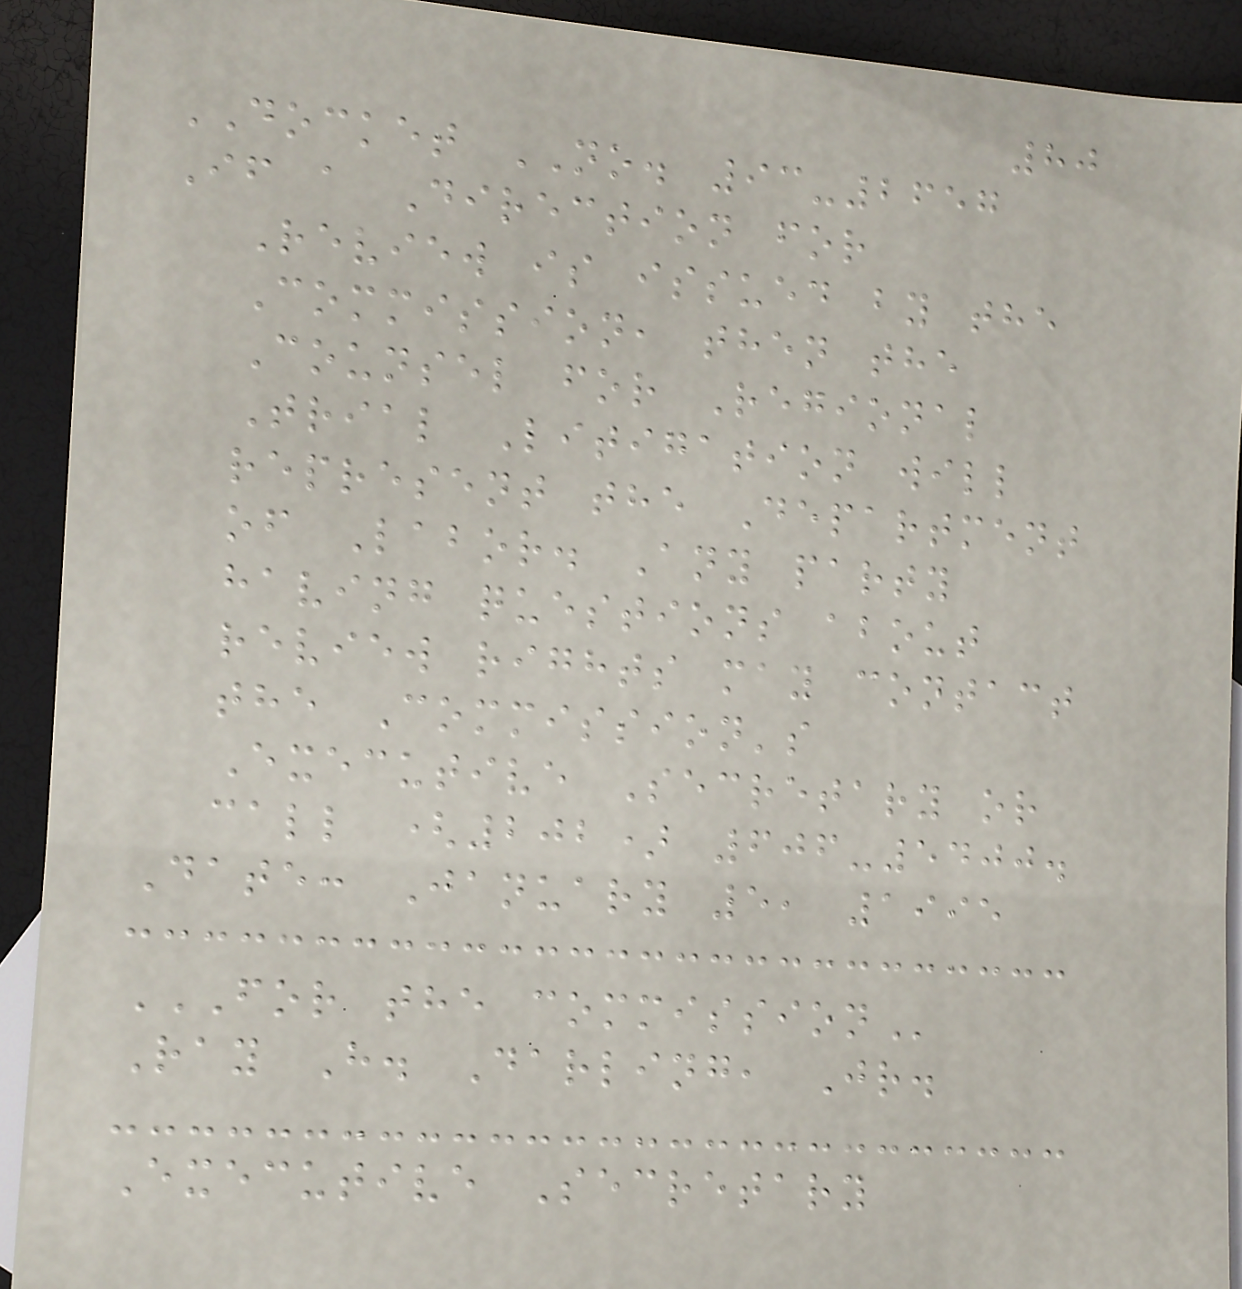80
DOCKET NO. 93-2657
If a Direction for
Review is issued by the
Commission, then the
Counsel for Regional
Trial Litigation will
represent the Department
of Labor. Any party
having questions about
review rights may contact
the Commission's
Executive Secretary or
call (202) 606-5400.
Date: January 5, 1995
FOR THE COMMISSION
Ray H. Darling, Jr.
Executive Secretary
